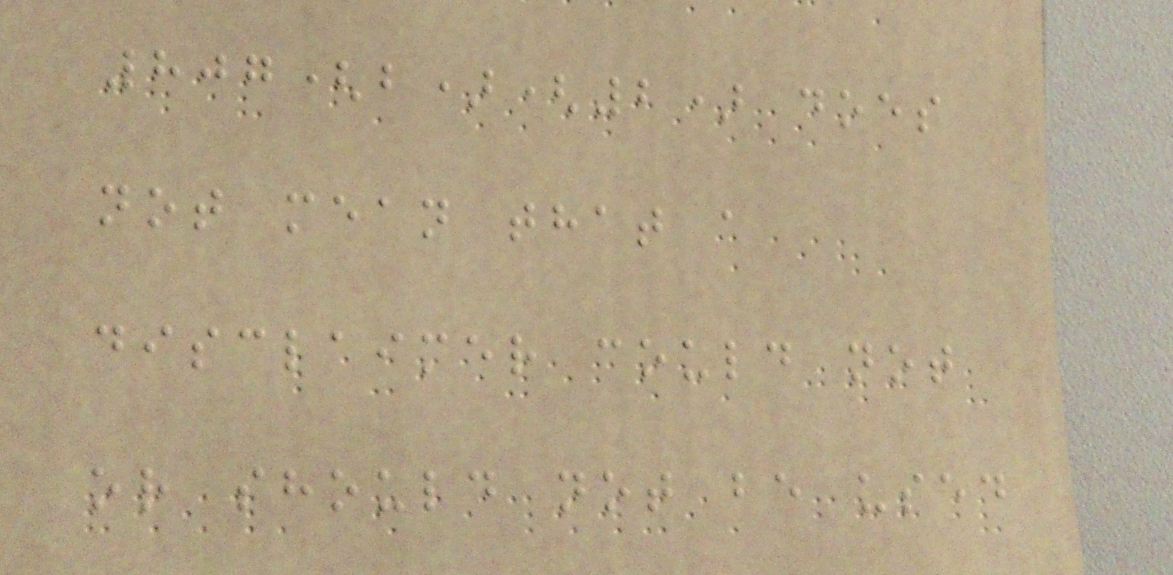807(b)(2) does
not mean that a
disclaimer could not
or should not be used
